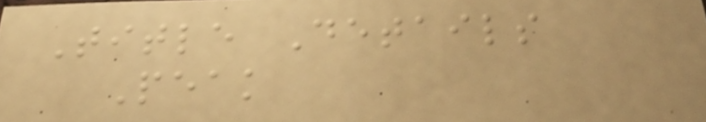Title Details
Peak
